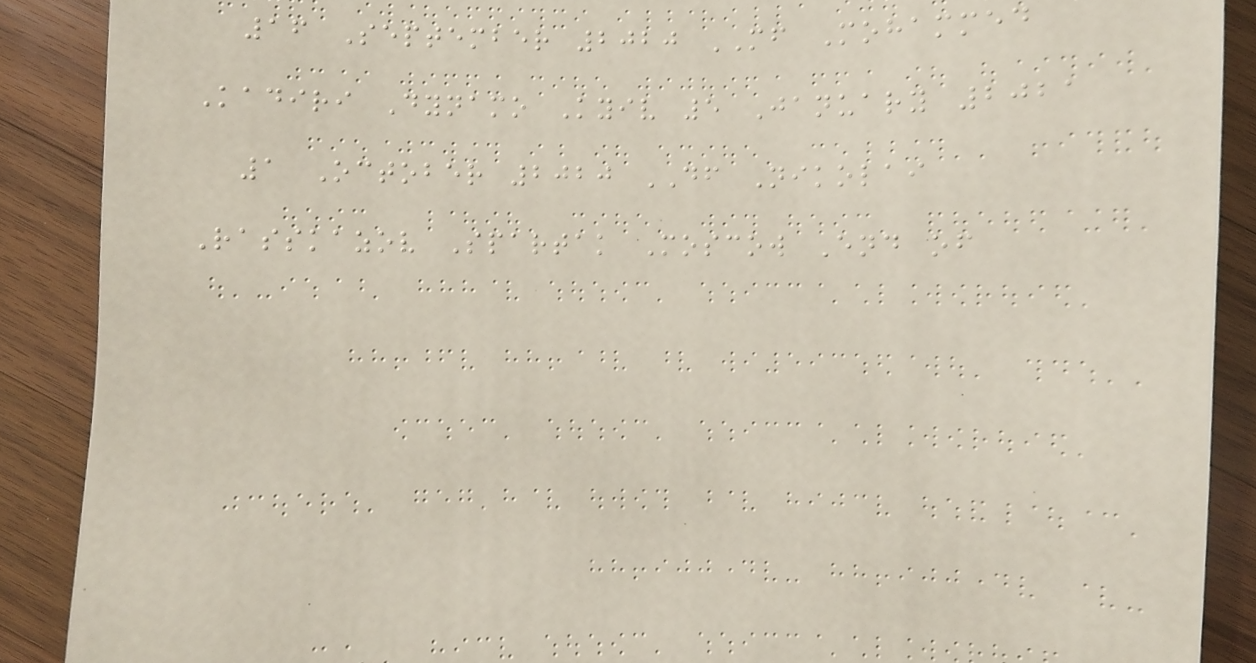16 September 2020 MF Mohammed
Kadiri Dynamo Kyiv 5 January 2021
1 October 2020 DF Nikolai
Rasskazov Spartak Moscow End of
